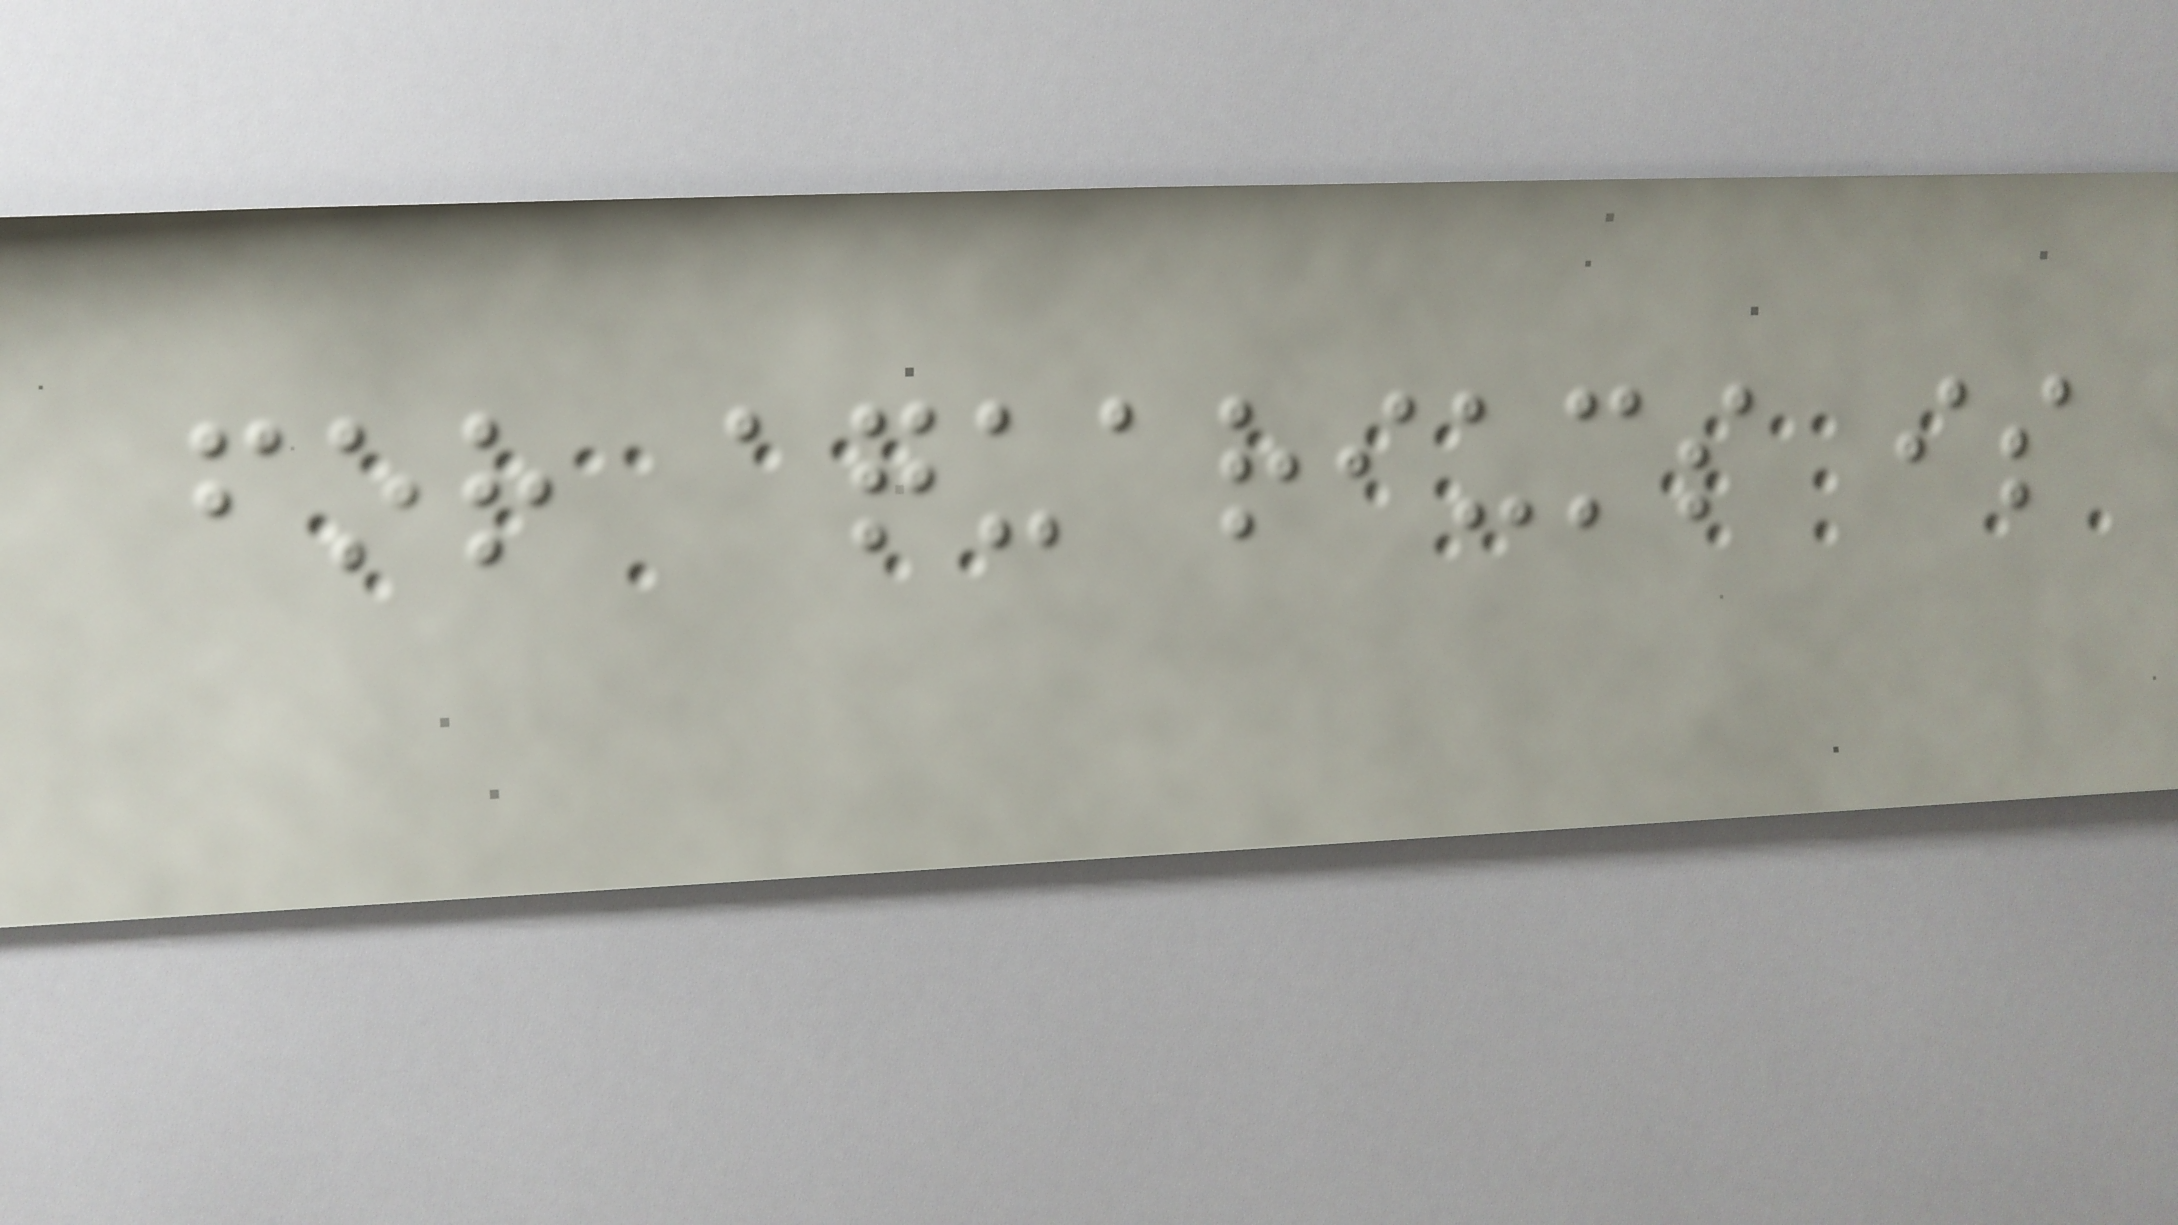for aquariums is
